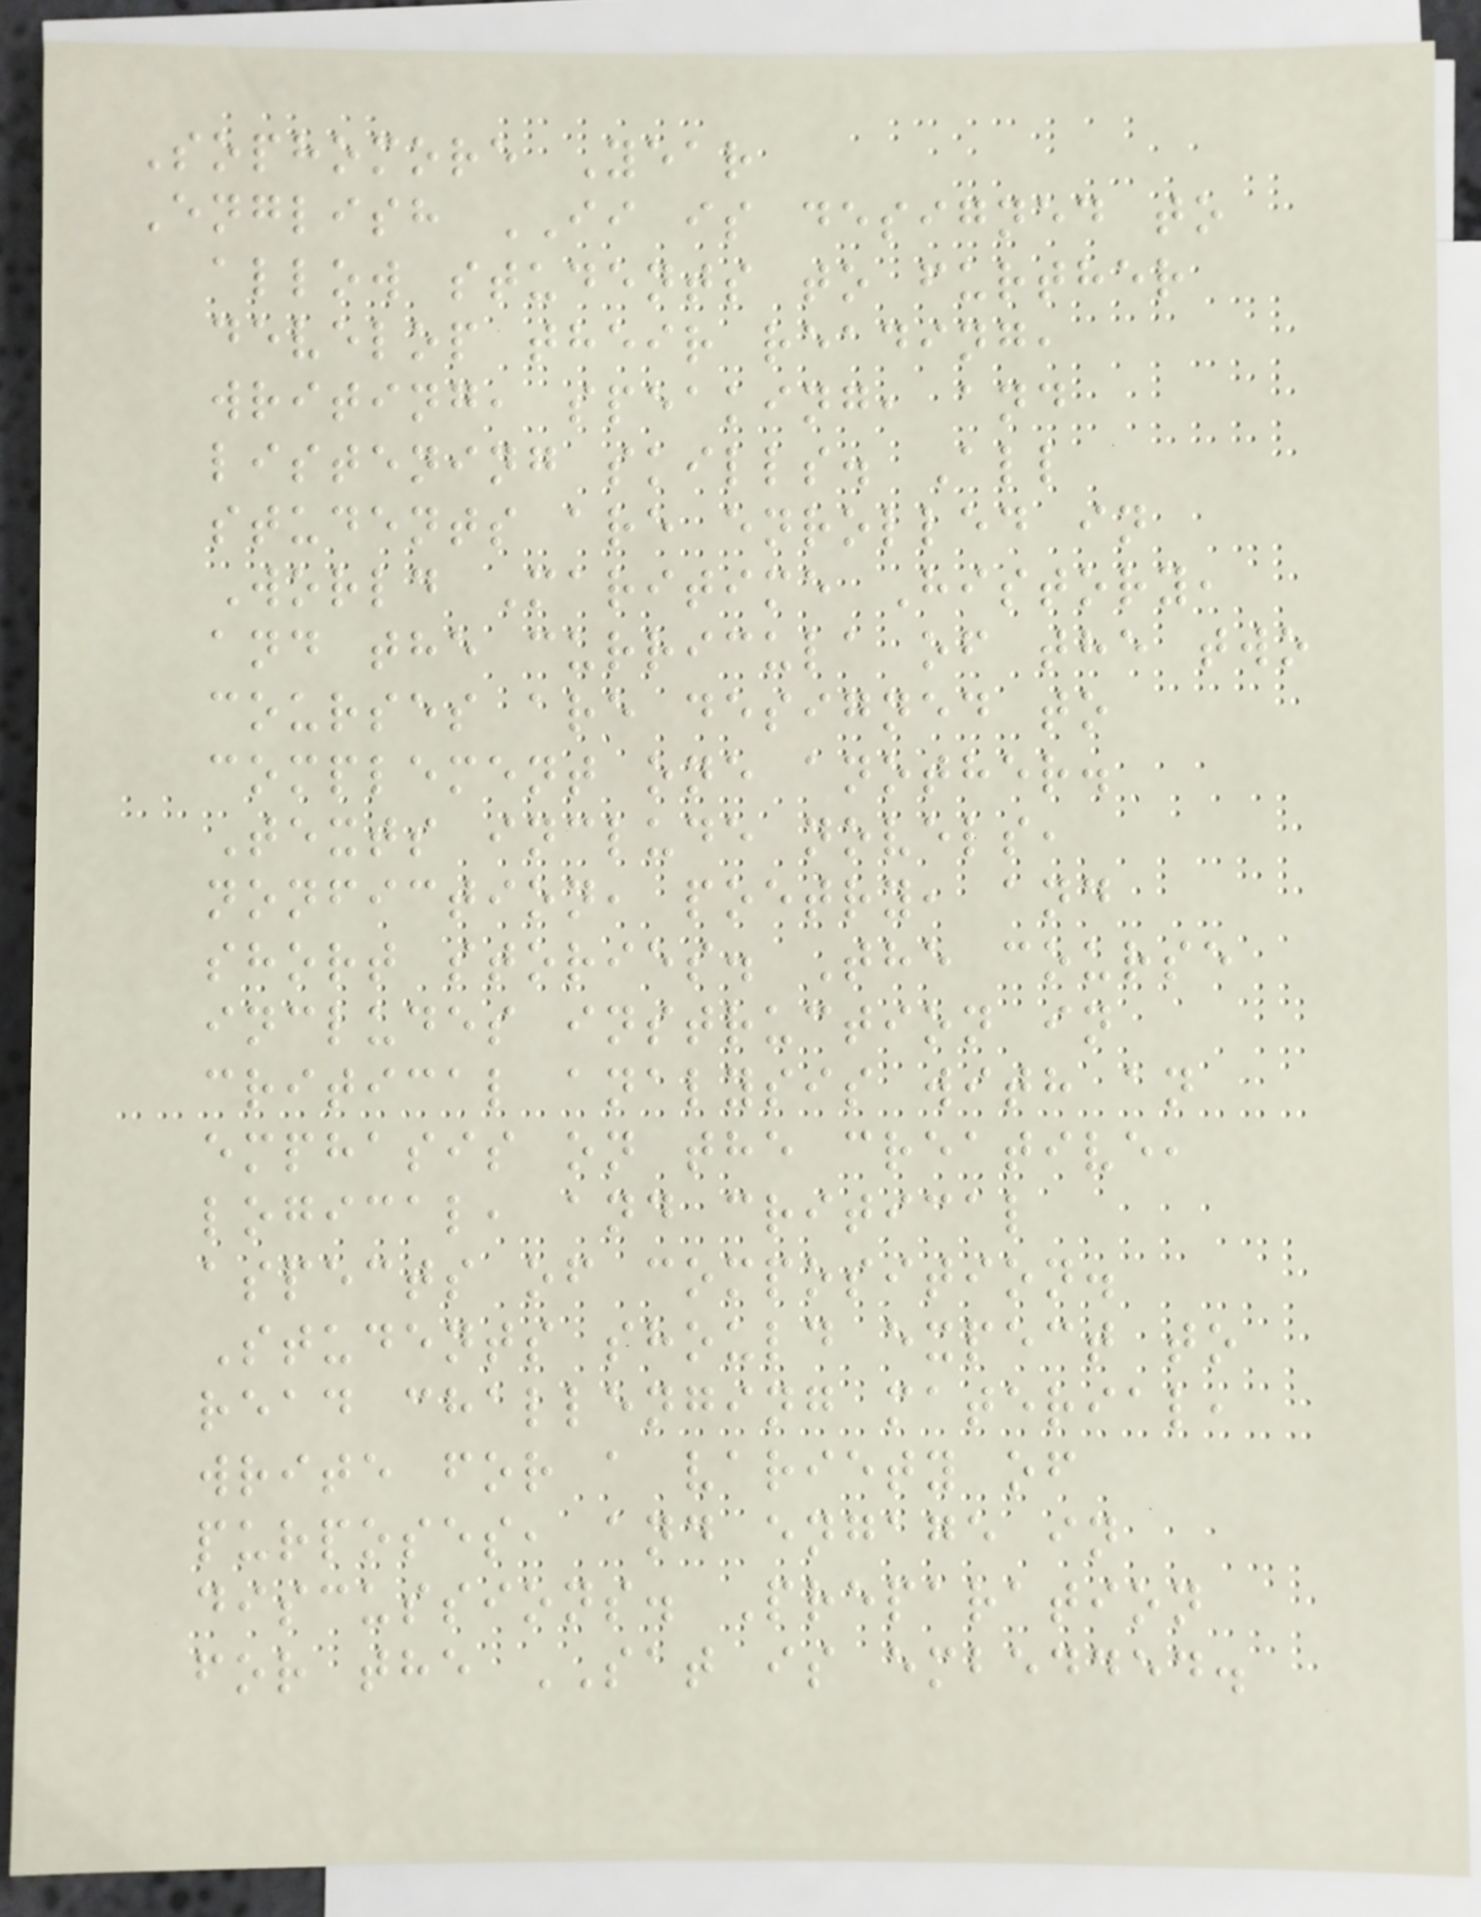Sophomore Year
English II is designed to
allow students to further
develop their reading,
writing, speaking, and
listening skills. All
students are enrolled in
World Maritime History,
and the curricula of the two
courses are designed to
complement one another.
Texts include novels,
nonfiction, poetry, and
short stories. The course
includes instruction in
critical analysis with an
emphasis on the creative,
logical, and critical
aspects of composition.
Students should expect to
read challenging material,
write for a variety of
purposes, and engage in
discussions. Preparation
for the SAT is embedded.
